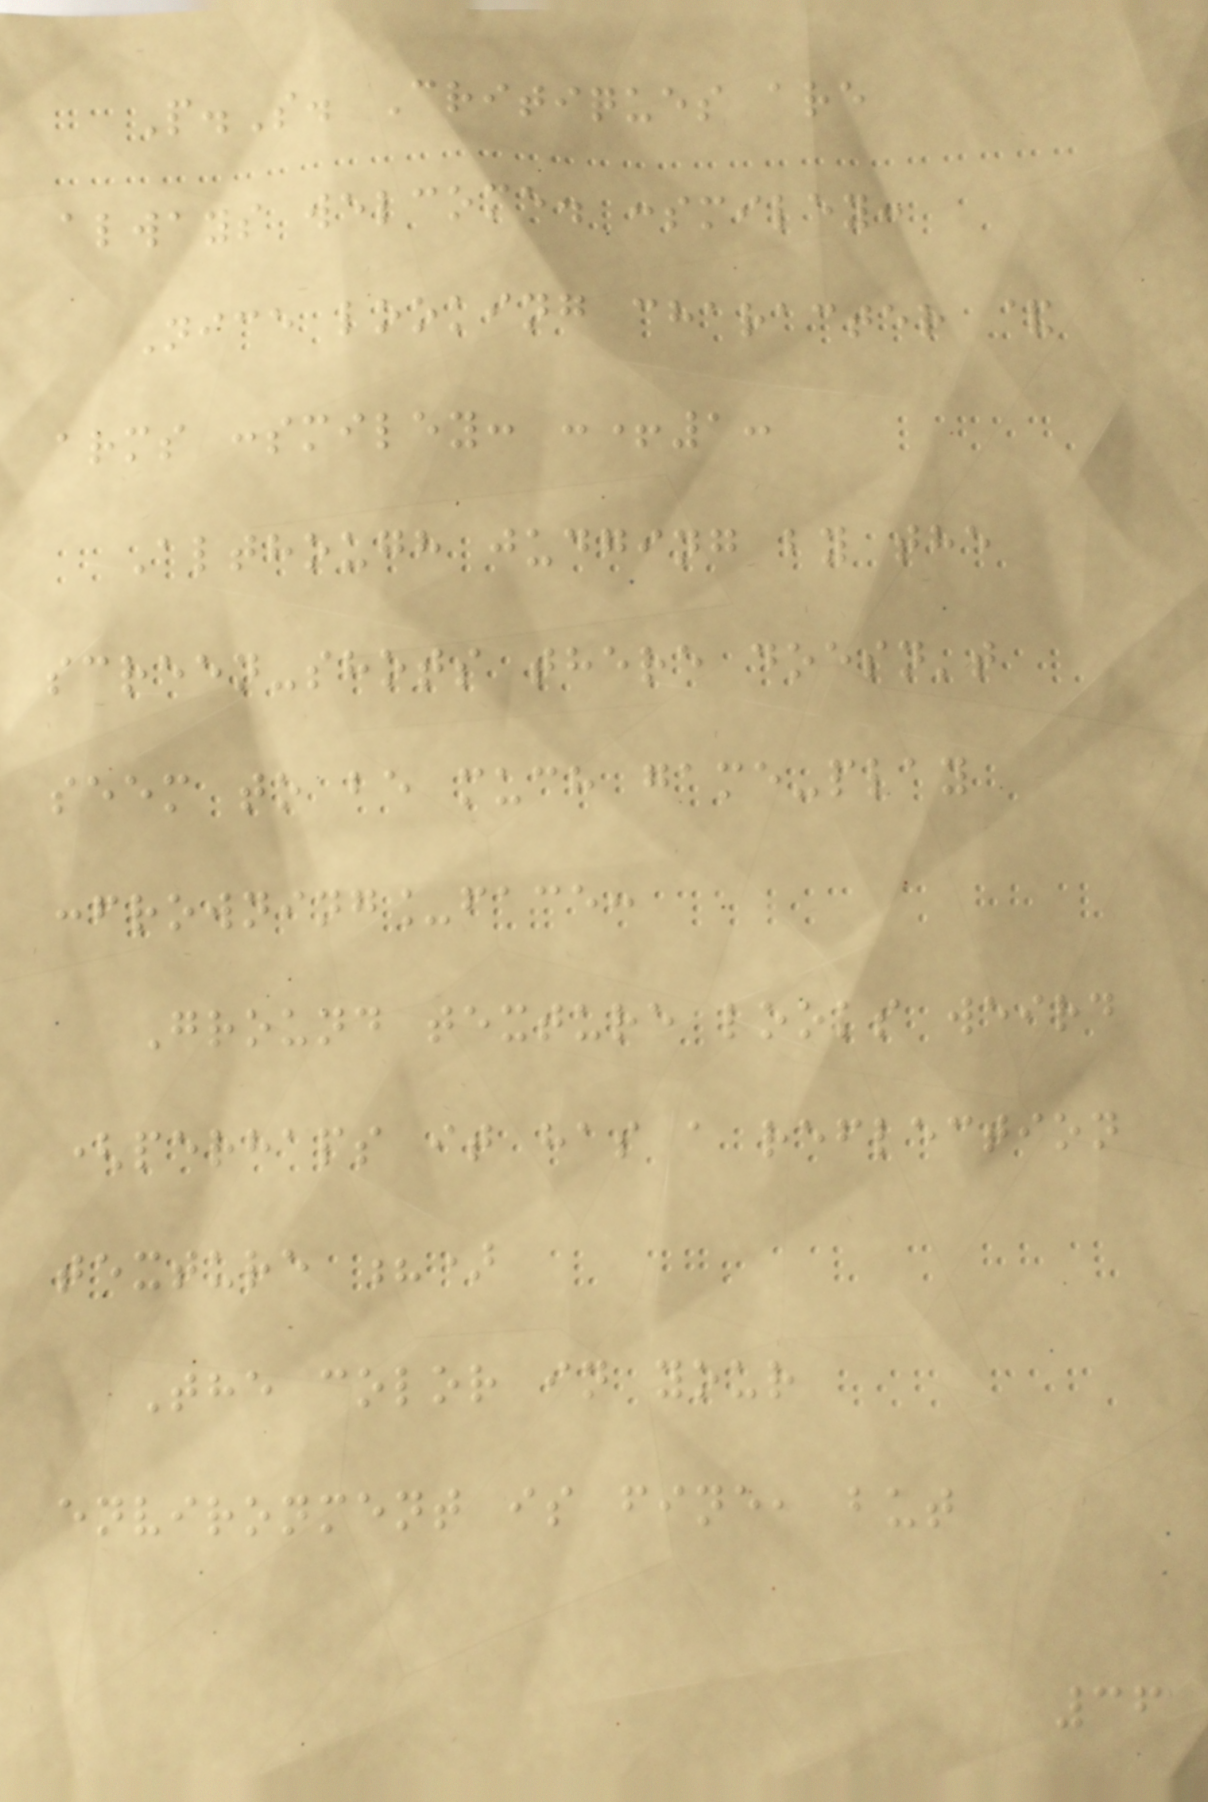P.S. Critiques are
always welcome. :smiley:
Nice looking character &
arms :smiley: :+1:
Although judging by the
screen-shots there doesn't
seem to be much game-play
:frowning_face:
Ground texture looks weird
(perhaps it has a reflection
texture ?)
The color in your
environment is fine, but
36
